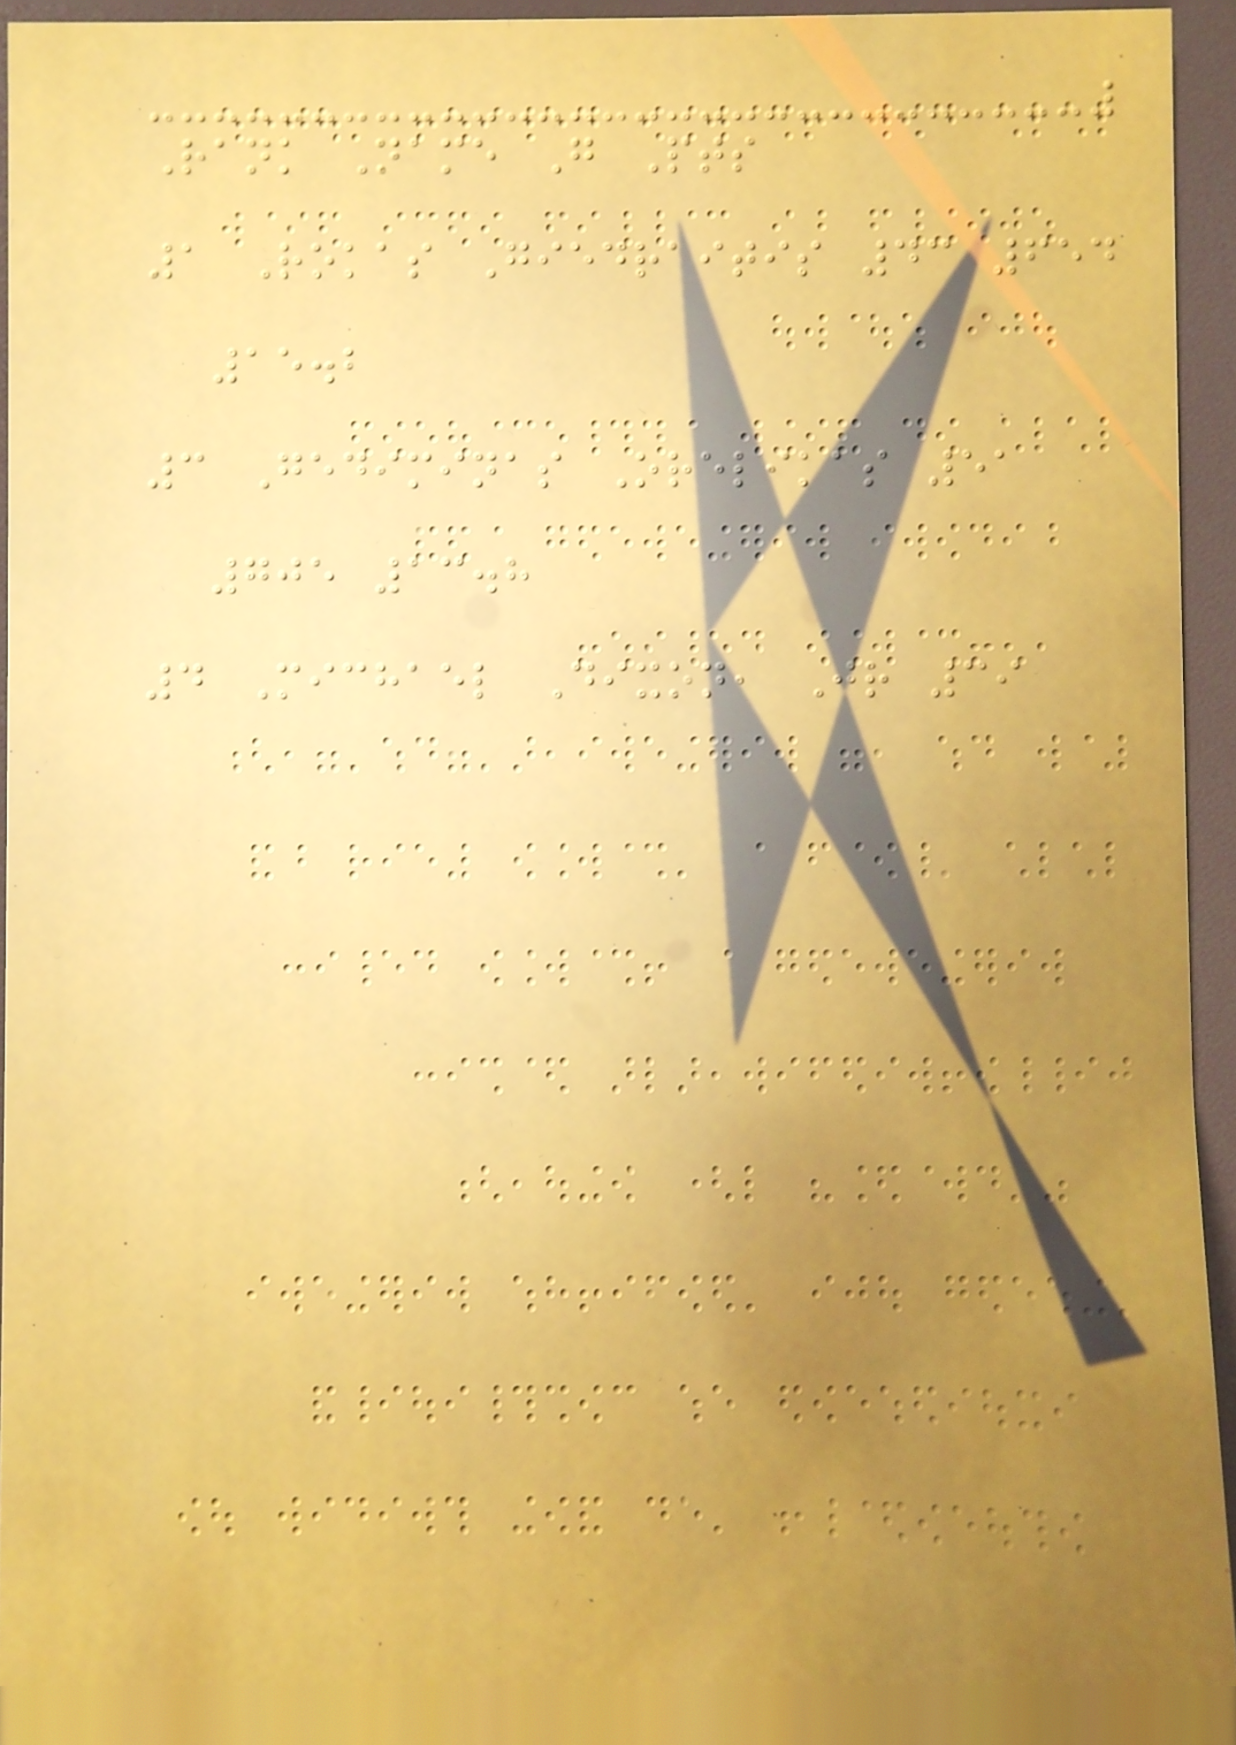Rank Name G Pts
1 Rokas Giedraitis 43 654
15.2
3 Gediminas Orelikas 51
705 13.8
4 Michael Dixon, Jr 39
